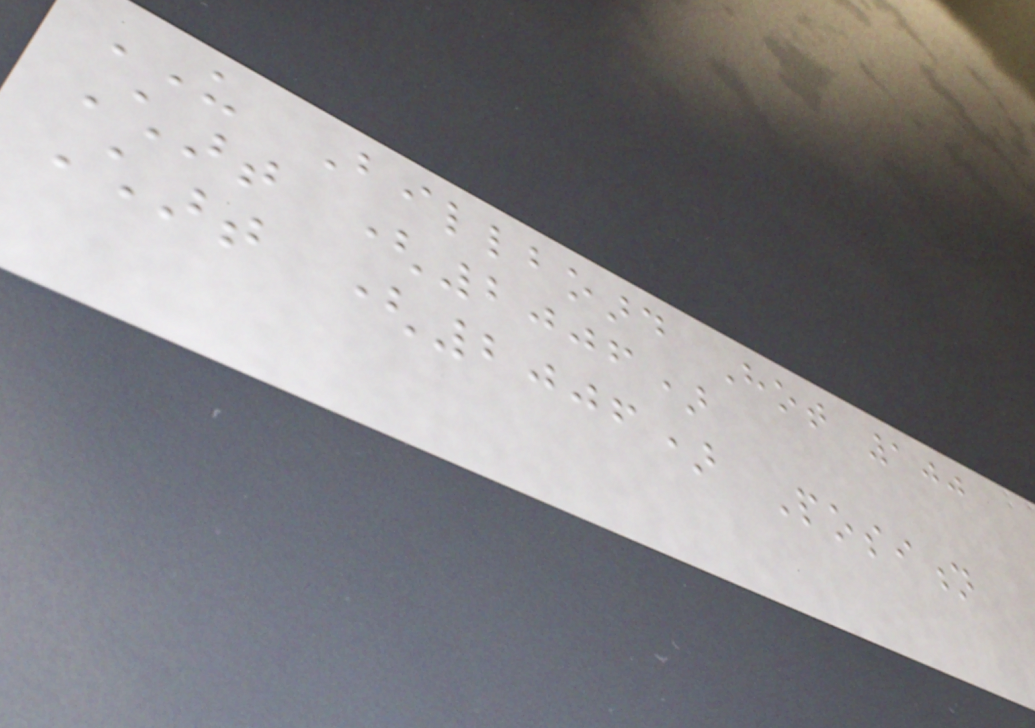US Billboard Hot 100
Chart (2006)
Chart (2006) Position
